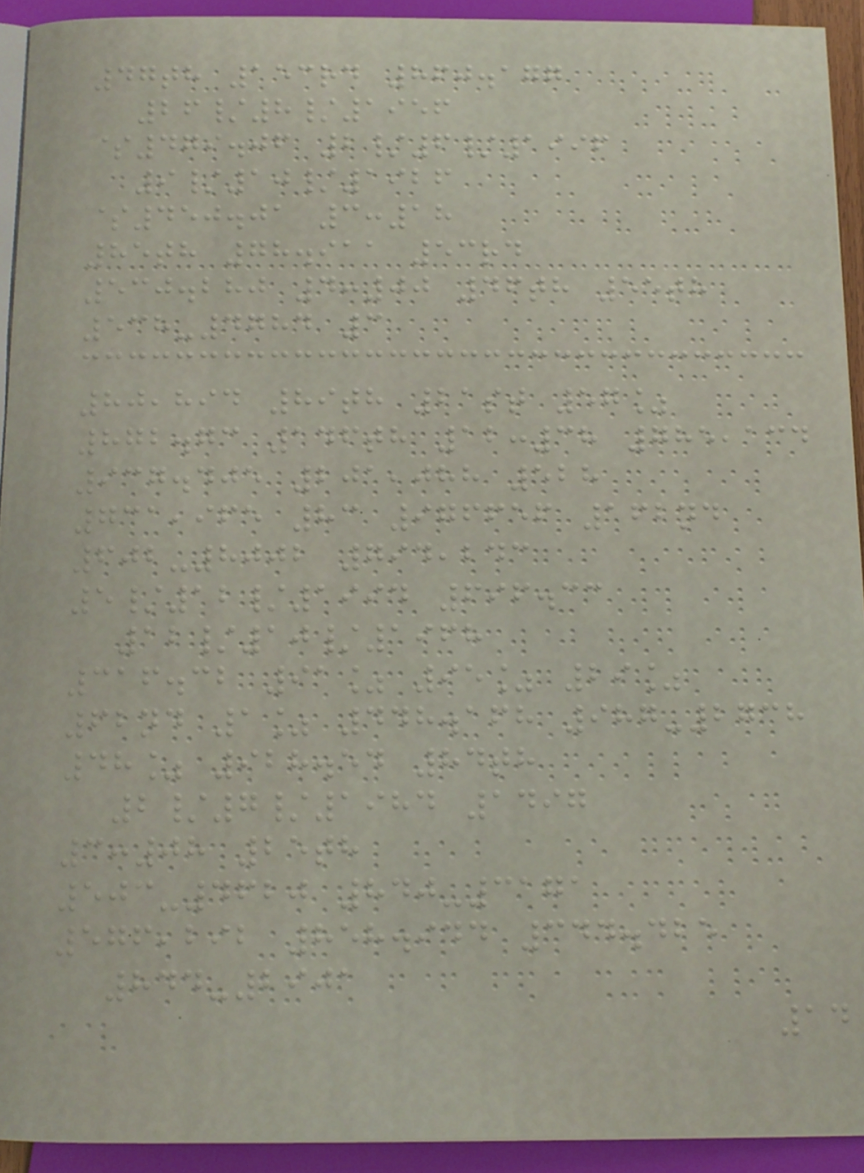47th 153rd 860.177
26/8/1956
$479.06 2/6/1996
9/10/1926
$450.01 3:18
85th 78.911 53rd
530.280 4:00 46th 55th
538-4784 3
80,894 89th 21st 57%
872.73 146th 12:38 785,134
937.405 201,088 528
731,965 83 976656 162nd
602-8002 794,243
5/12/1994 696.33
12/10/1968
316.32 91% 95% 29%
62nd 1% 448.168 987-2738
48% 928.54 84th
2/7/1984 1497
3:08 25th
503-4620 840-3171
576,292 858.944 344.425
844-2901
14
